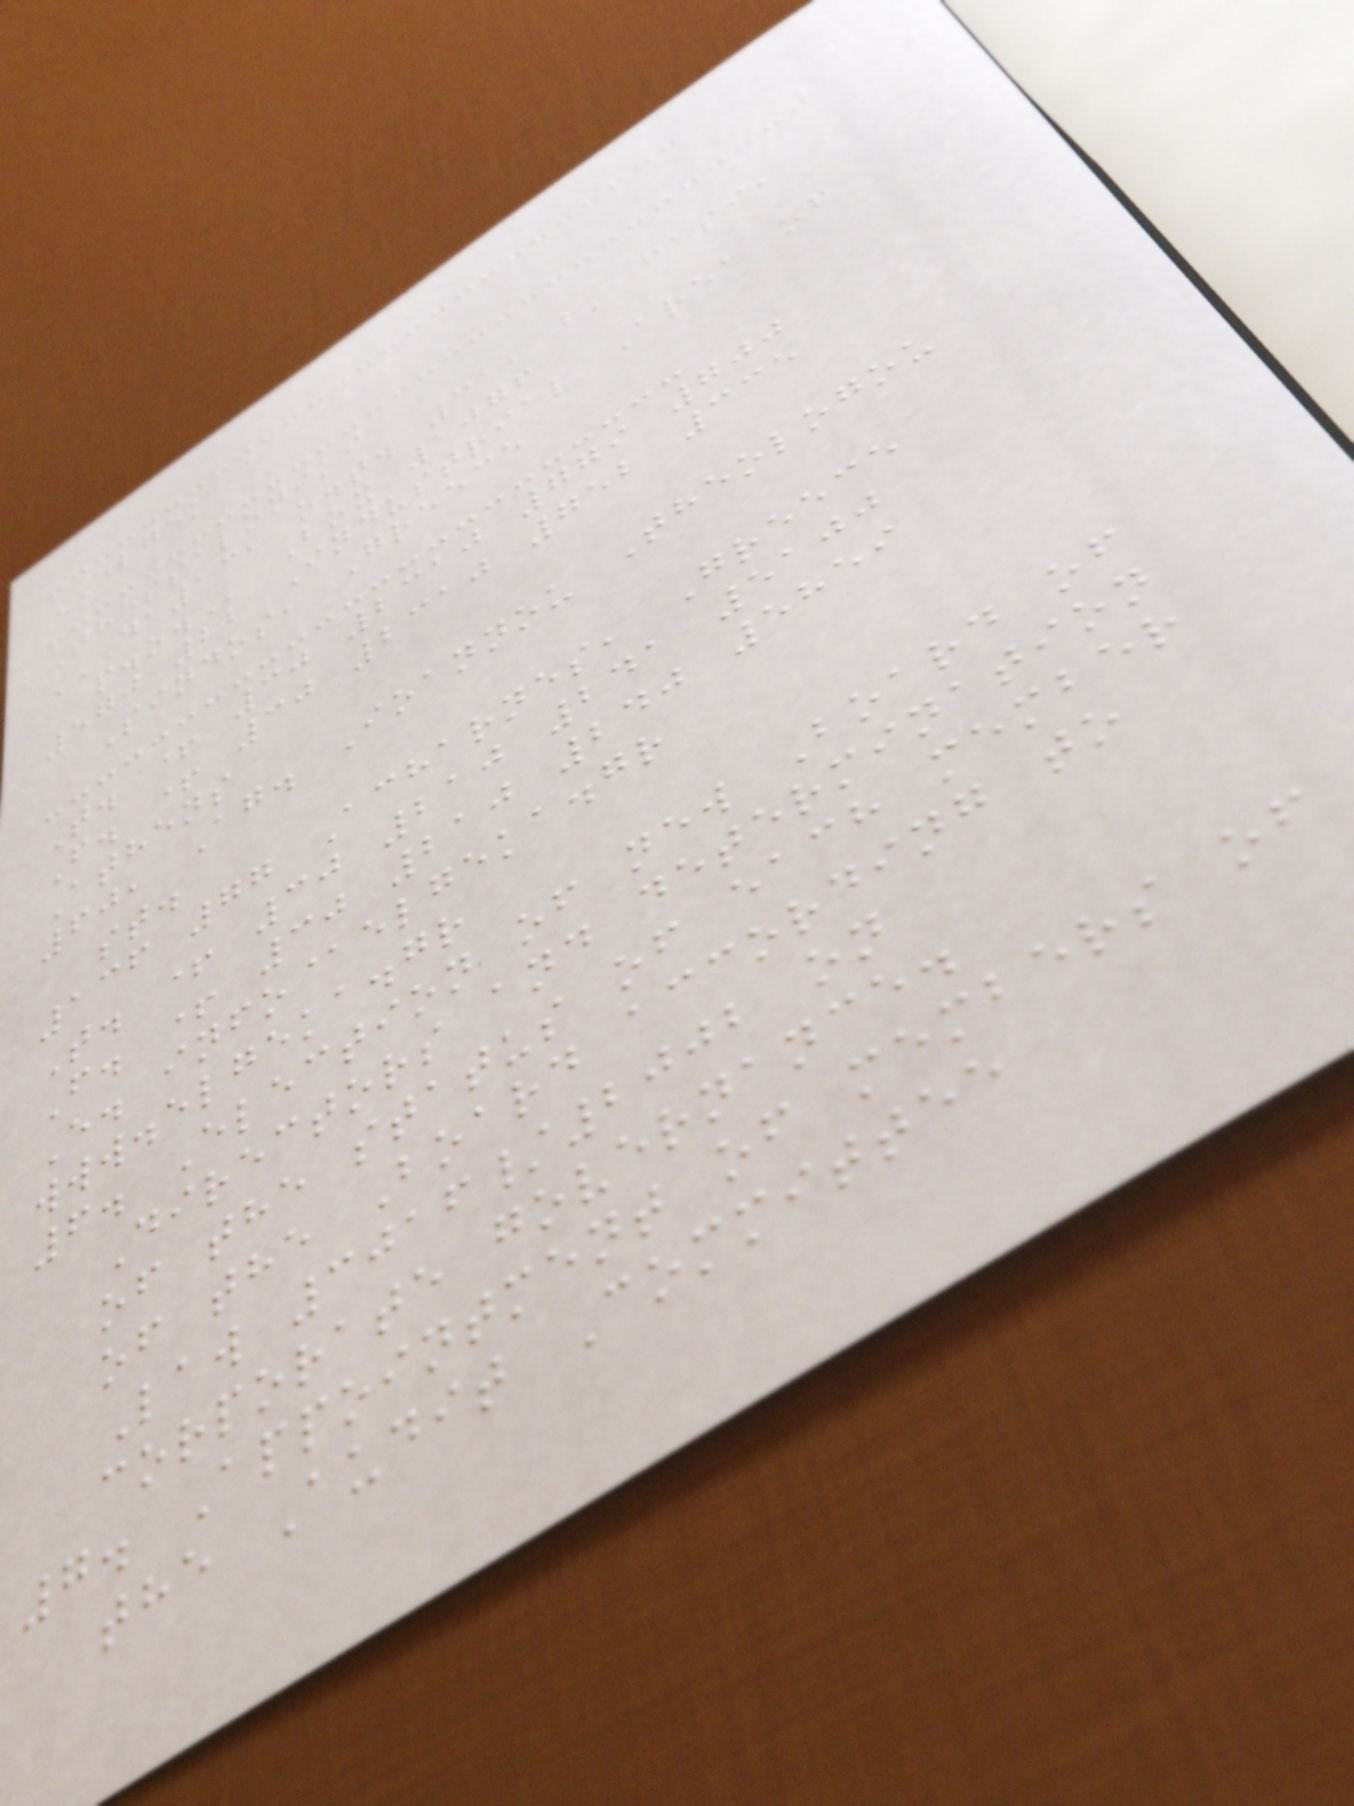ELGEKA
Thessaloniki
DA13, O.T. 31, B' FASI,
P.O. Box 1076
570 22 Industrial Area of
Sindos, Greece
T. + 30 2310 779 700
F. + 30 2310 752 335
Athens
60, Ag. Ioannou Theologou
st.
136 77 Acharnes, Greece
T. + 30 210 241 5100
F. + 30 210 240 5859
E. info@elgeka.gr
www.elgeka.gr
6. Election of new Board of
Directors and determination
of the status of each member
of the Board according to
Law 3016/2002 on
corporate governance.
7. Appointment of members of
the Audit Committee
